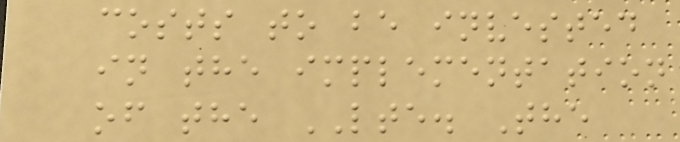costs to be invested
in the implementation
of the LTE. The
